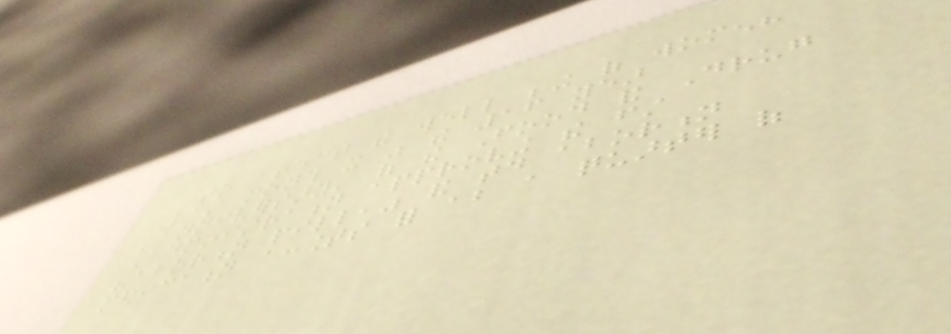to affect the well being of women?
Last month it was the 16 year
'anniversary' of the Food and Drug
Administration approving the first
"abortion pill," and today abortion
medication accounts for about a quarter of
